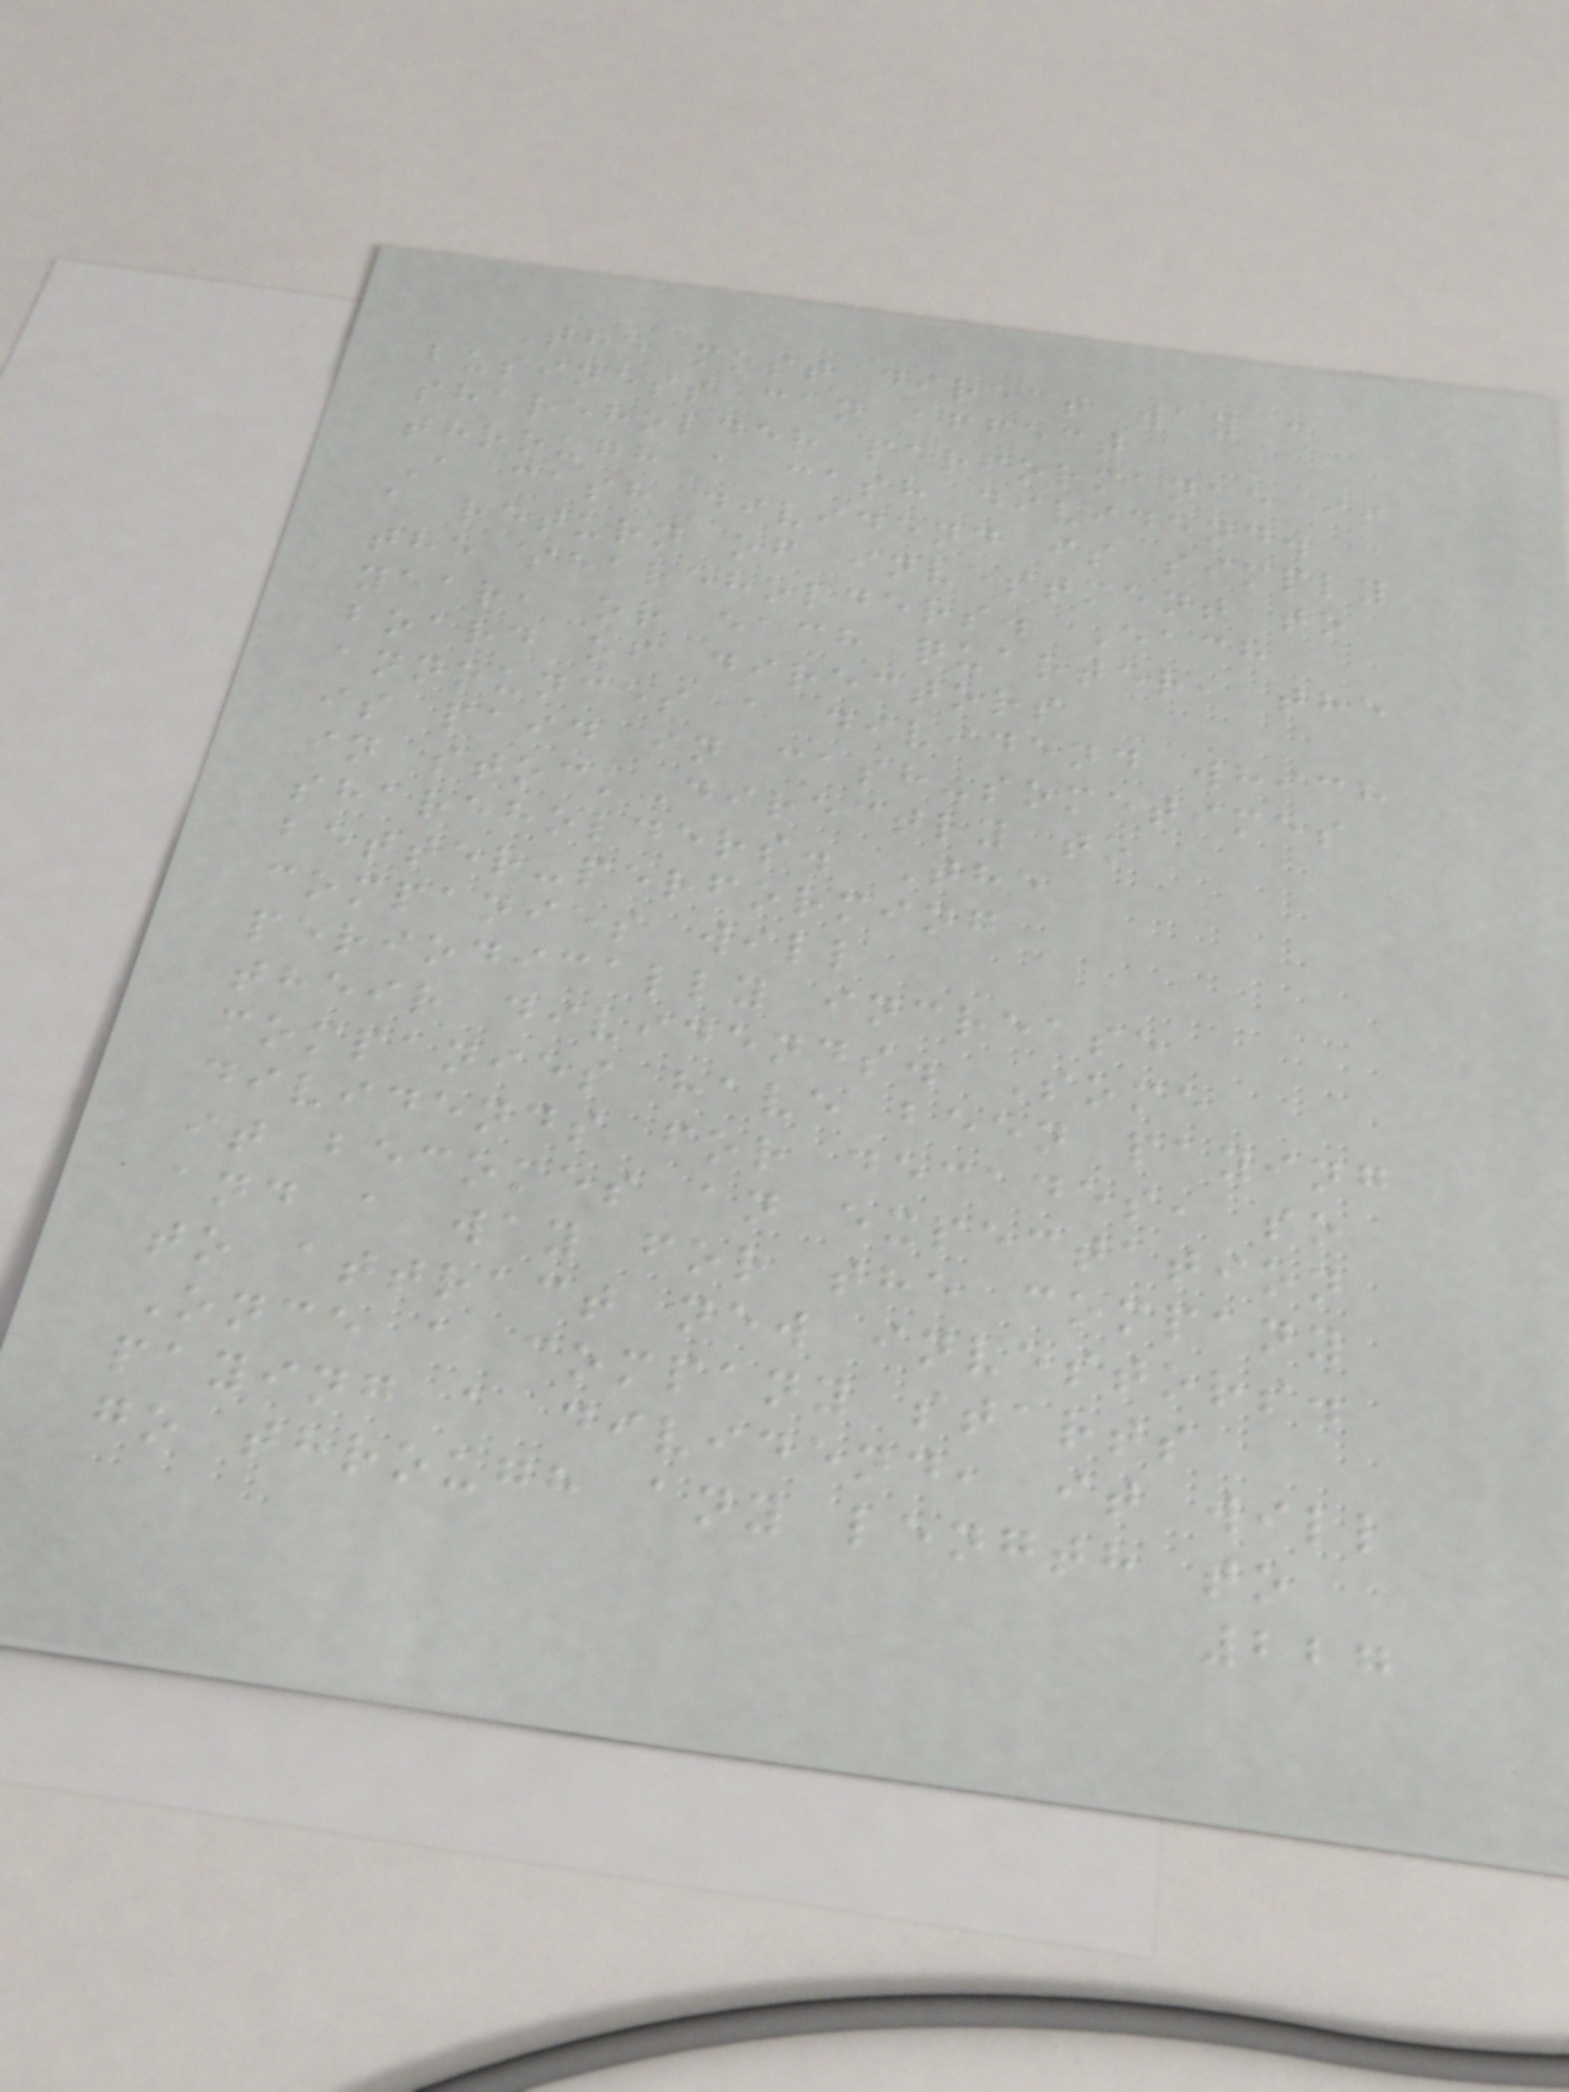The most direct way a
business can affect
shareholder performance is
through a cash dividend.
A cash dividend is simply
a return of investment to
the shareholders. Each
year, or each quarter, the
board of directors
announces a dividend which
is paid in cash-sometimes
in stock-directly to
shareholders. The
better-performing
companies will
periodically increase
their dividends. Some
companies have been paying
dividends for decades, so
it becomes an expectation
and a way for the company
to attract new investors.
Once a company starts
paying a dividend, it will
go through any length to
227
